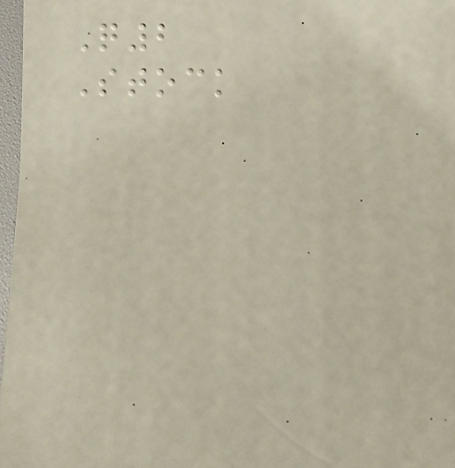Q2
Stock
